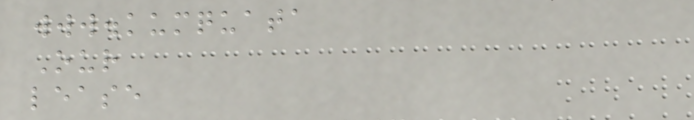www.kumquata
Our
lease
